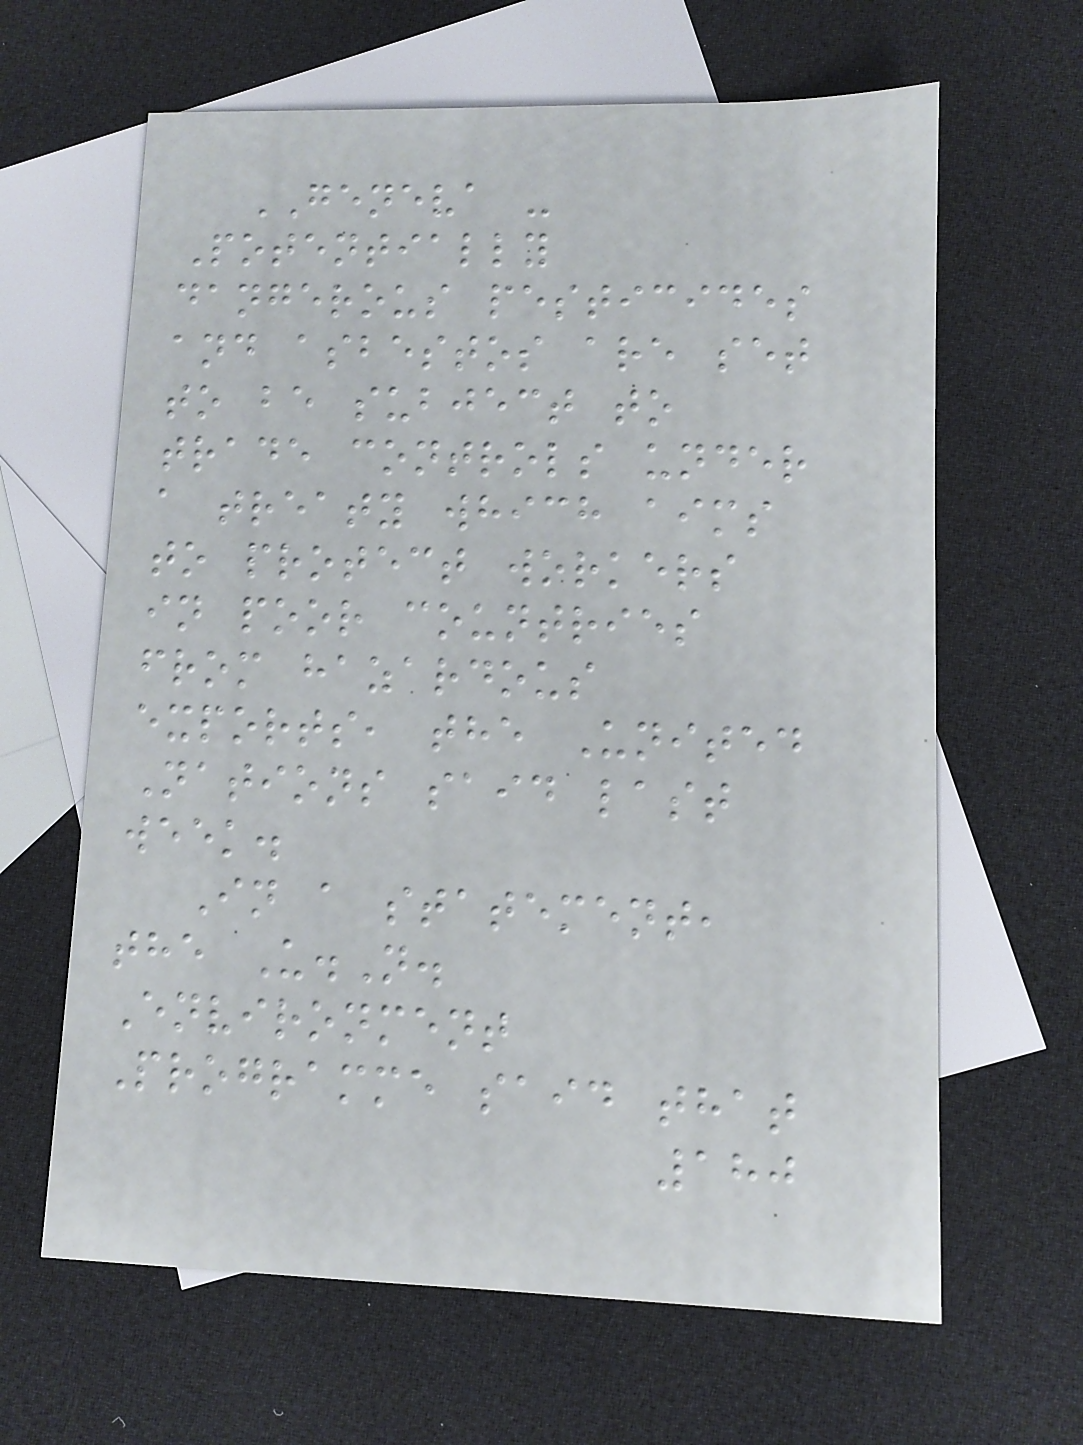GENEVA -
Potentially
dangerous pesticides
and asbestos are set
to be subject to
trade controls under
a treaty which aims
to protect workers
in poor countries
from hazardous
exports, the United
Nations said last
week.
In a statement,
the U.N.
Environment
Programme said that
180
